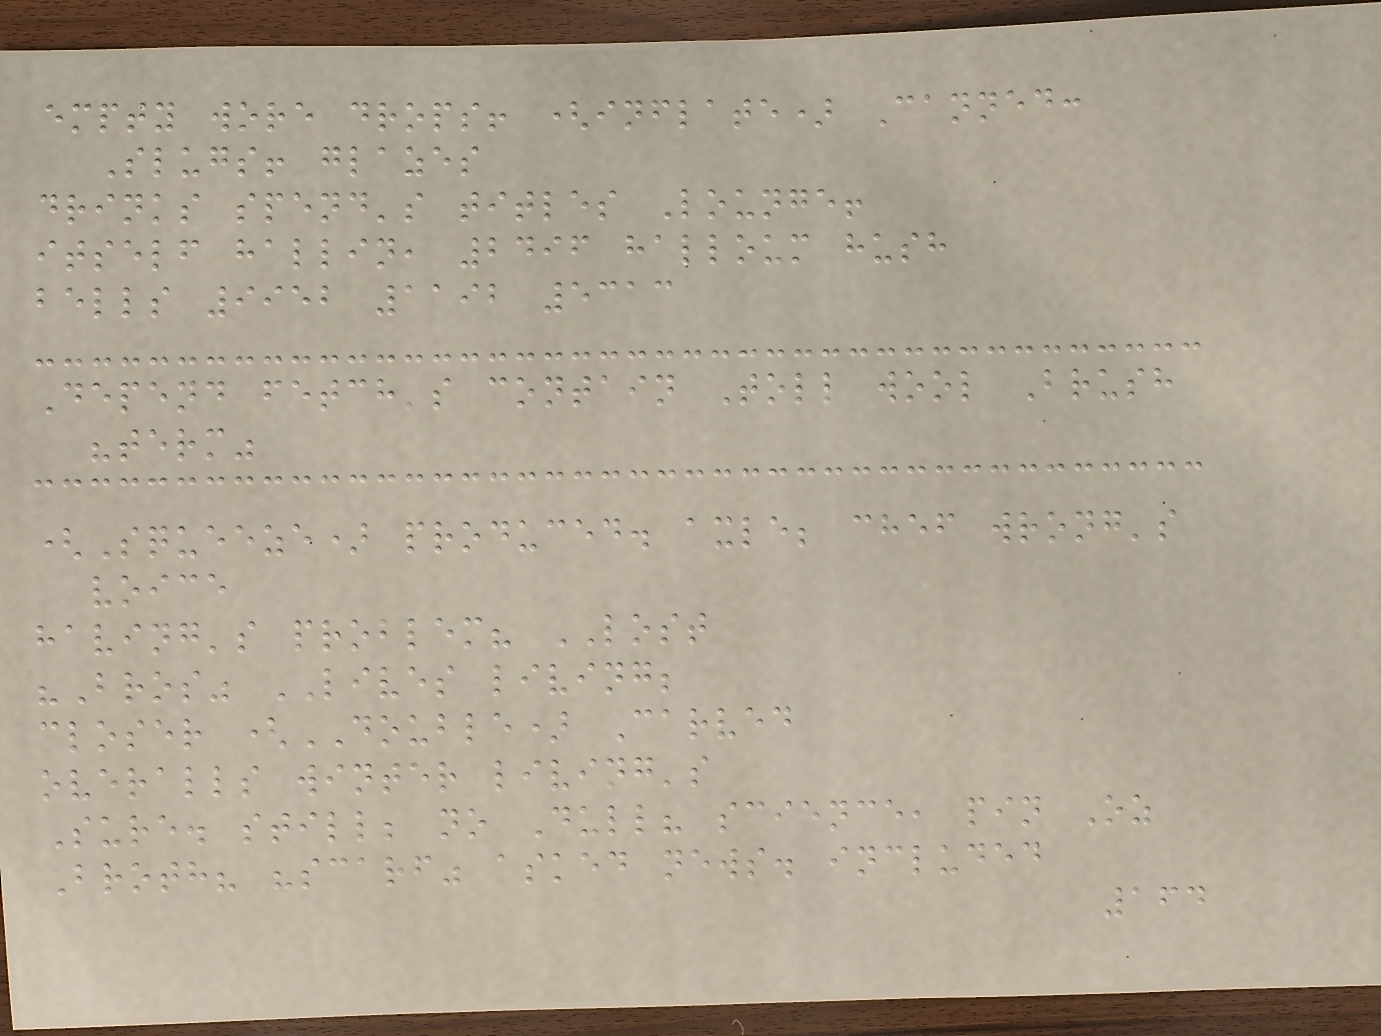empty wore drops! (inflate) Canned:
Slugs! glazes
drinks spend's titles Lounge!
itself hallin, 2496 halloum hush
bells 9952 1192 5313
Depend fetch's contain Toll wool Brush
"term"
(Squeeze) produced. axle; chef wrong's
voice
having's problem? LOST
"Bros" LIVES living;
closer (DOUBLE) Carved
overalls winter living's
Sure. still; no Dull? science, pin Oz
Broth? "scarf" asked news. included
164
